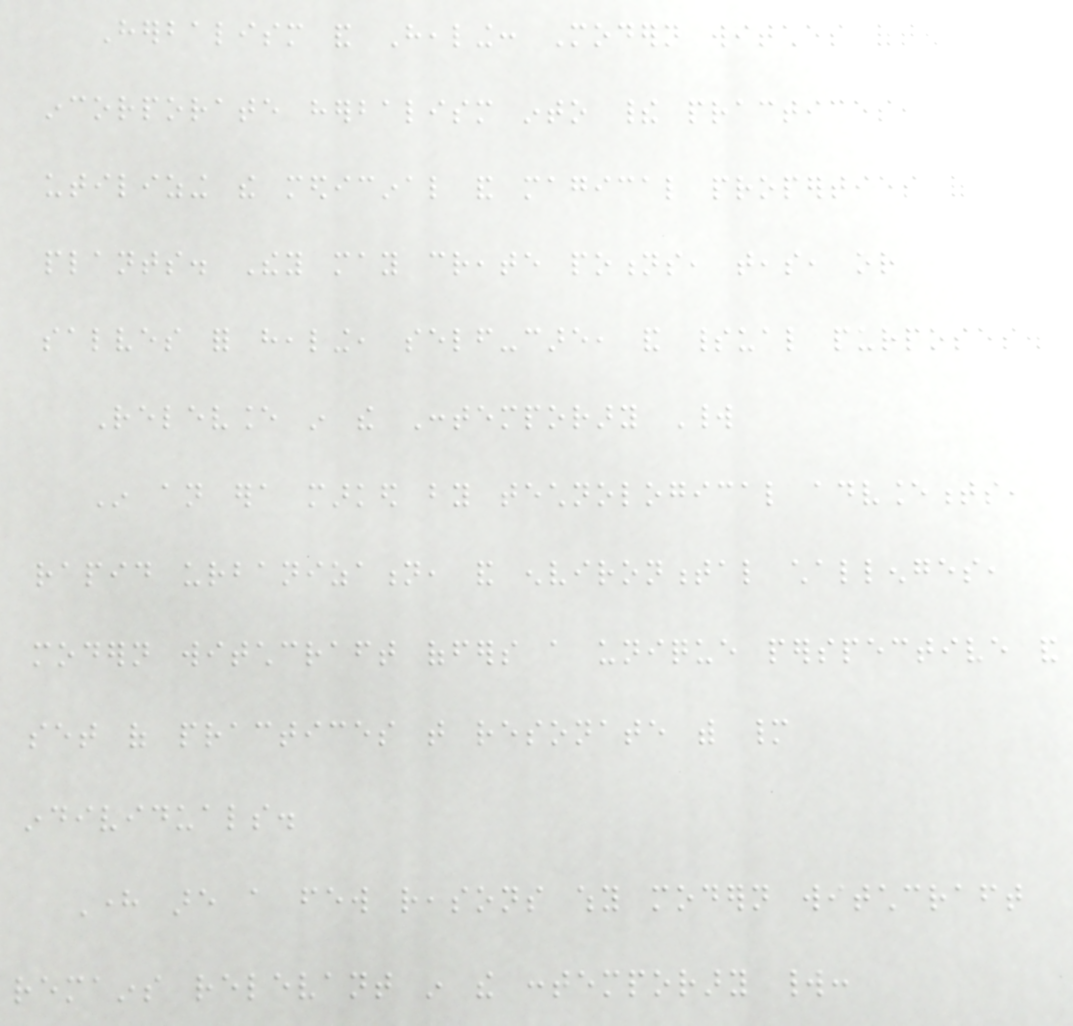Herbalism and Healing: Modern witches often
incorporate herbalism into their practices,
utilizing the medicinal and magical properties of
plants. They may create potions, teas, or
salves for healing, self-care, and spiritual purposes.
Relevance in the Contemporary World
In an era marked by technological advancements,
rapid urbanization, and environmental challenges,
modern witchcraft offers a unique perspective and
set of practices that resonate with many
individuals.
Here are a few reasons why modern witchcraft
remains relevant in the contemporary world:
